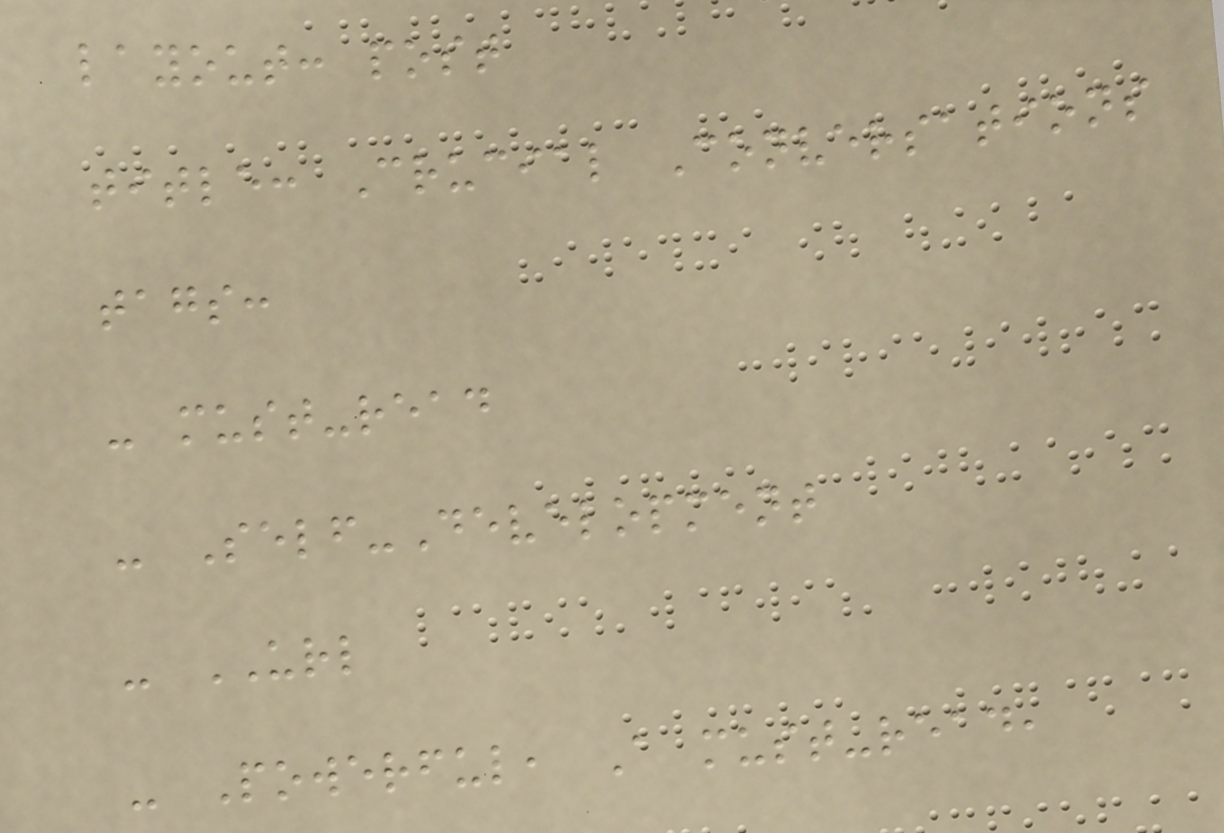layout: post
title: Crucial Conversations
tags:
- must-read
- Self-Development
- URL
- Powerful, A must-read,
